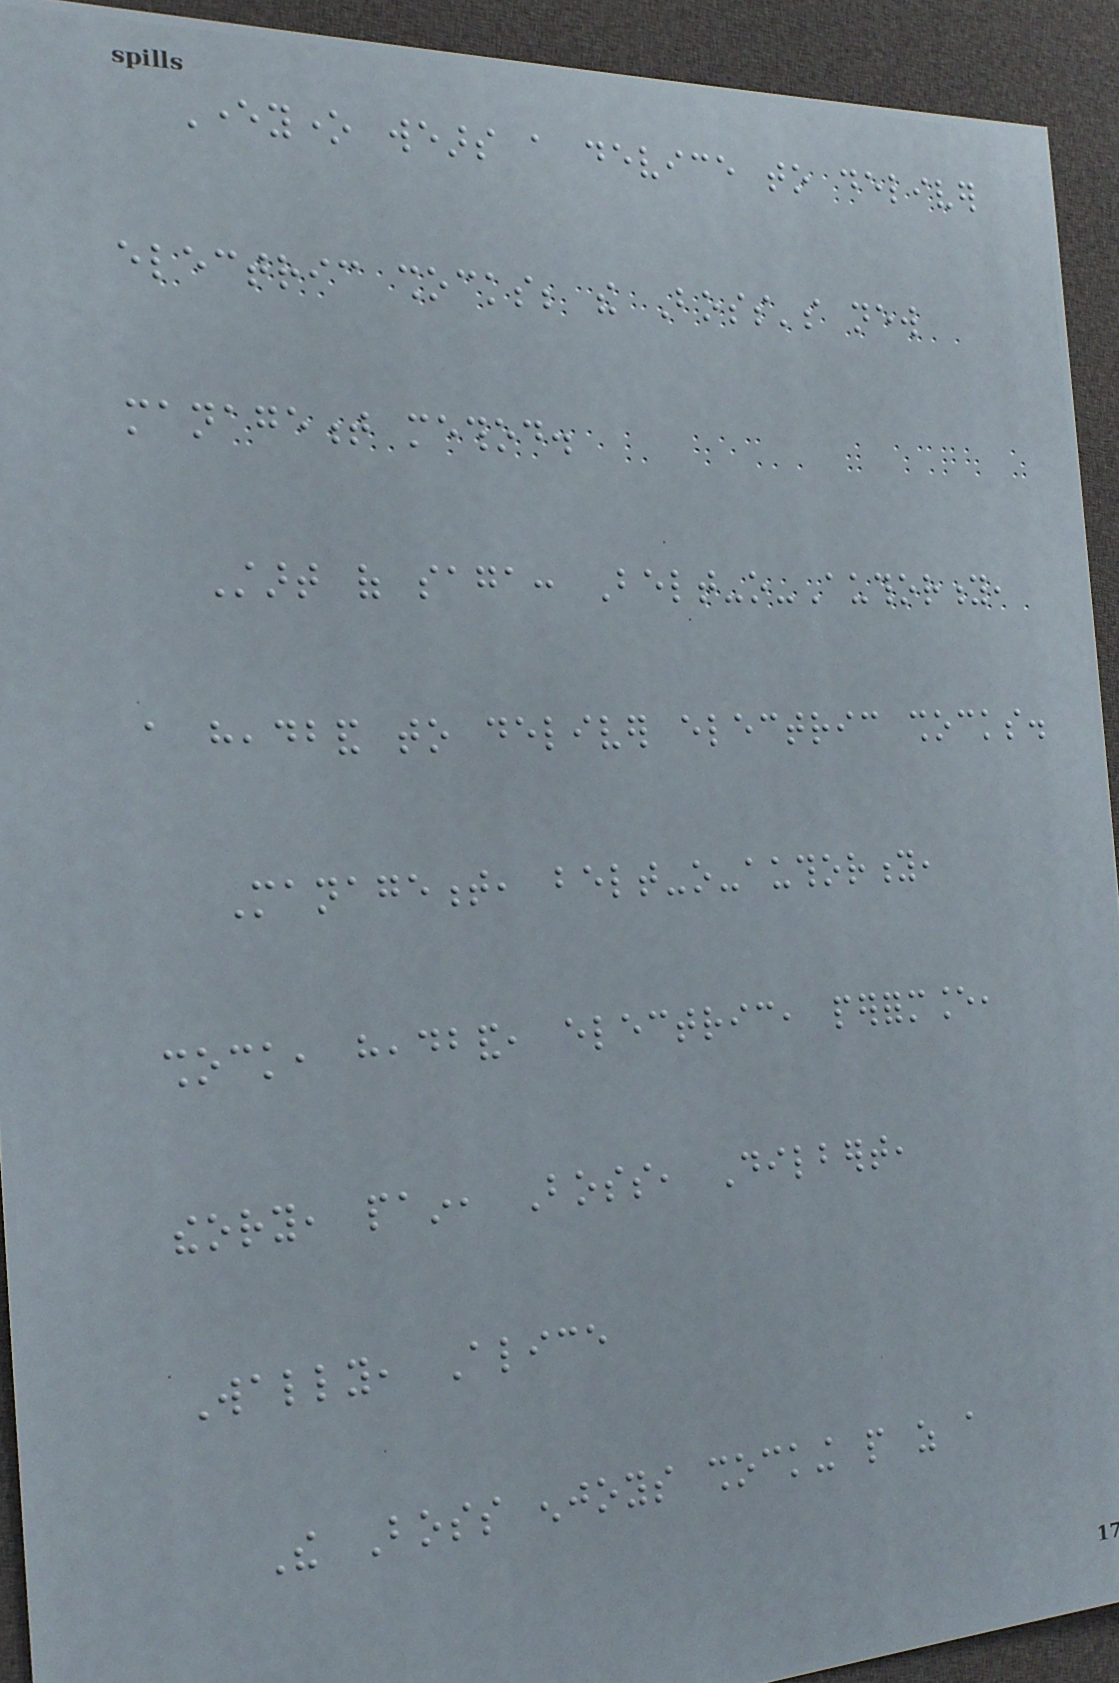Everyone wears a device to deliver
electric shocks; the Boss's new
management method.
Start of saga: Belt-o-Authority,
a headband to deliver electric shocks.
Management, belt-o-authority,
shock, headband, electric, performance,
theory, pain, Boss, Dilbert,
Wally, Alice
The Boss enjoys shocking people as a
